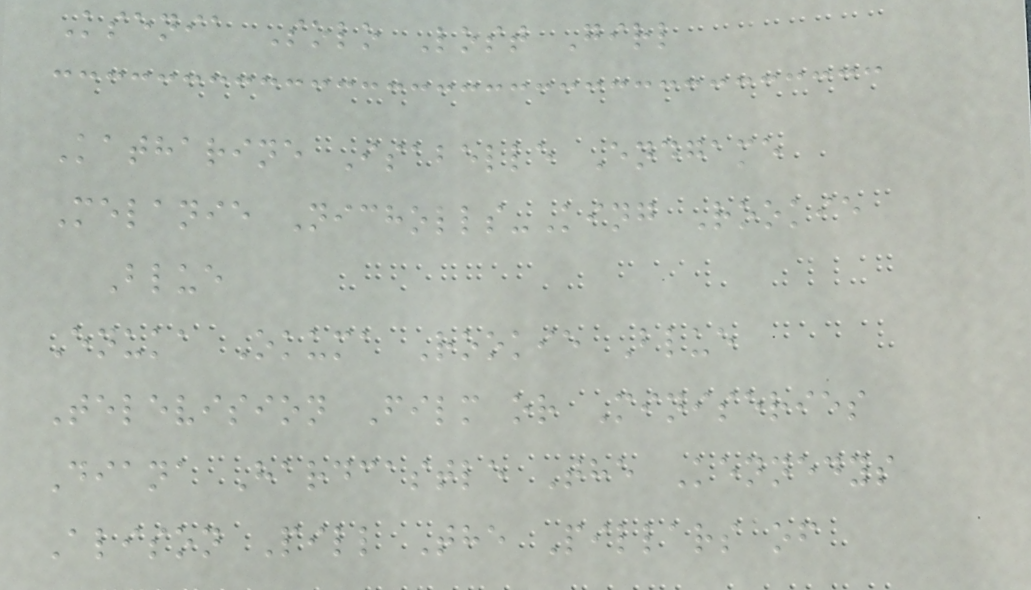Ksenia Solo Lost Girl
Katharine Isabelle Endgame
Melanie Nicholls-King Rookie
Blue
Enuka Okuma Rookie Blue
Television Film or Miniseries
Diana Hardcastle The Kennedys
Alison Pill The Pillars of
